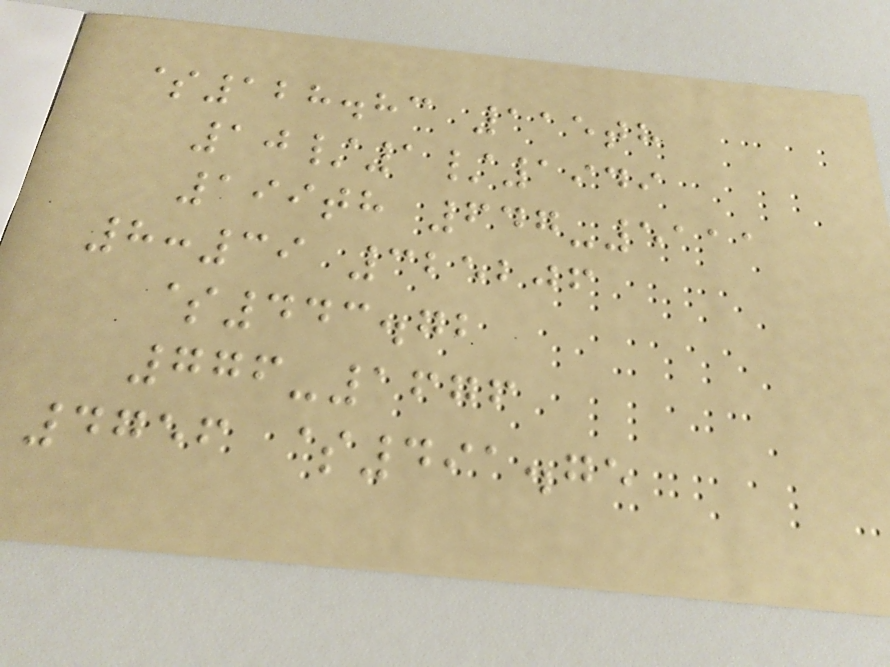$128.83 115th
10/1/1949
199th 647-5111
8:39 325206
$443.72
776-1676
4756 $491.75
